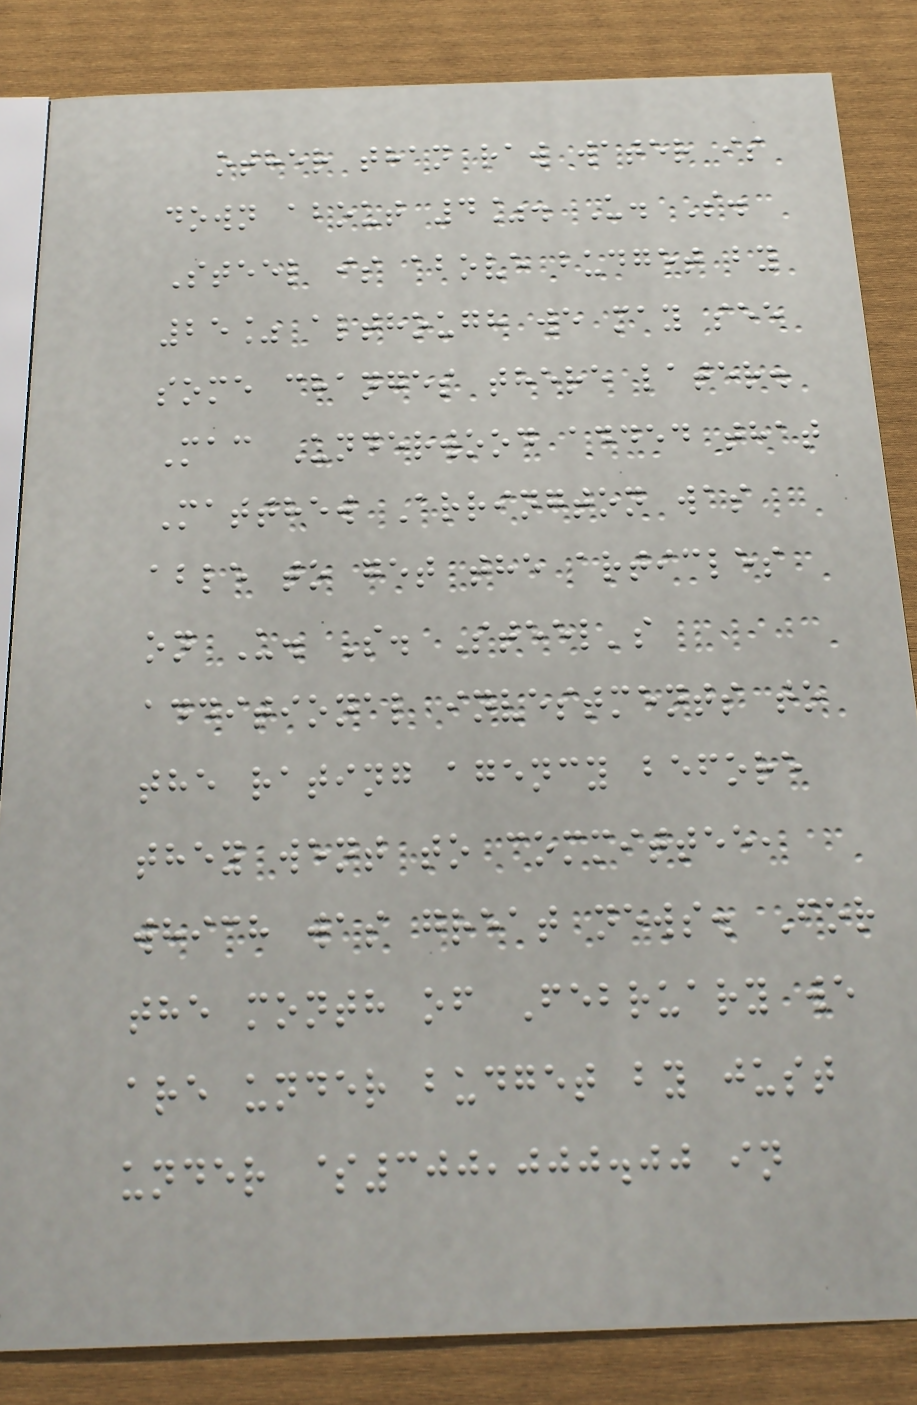other than raw water is
down about 4%. U. S.
Steel is above budget by
25% although we may see
some changes there later.
Mac Underwood added that
Matthew Arrington was
able to get the articles
on U. S. Steel's
additional investments to
the rating agency before
they went to committee,
which was great news. For
the month of February we
are under budget by just
under $300,000.00 in
